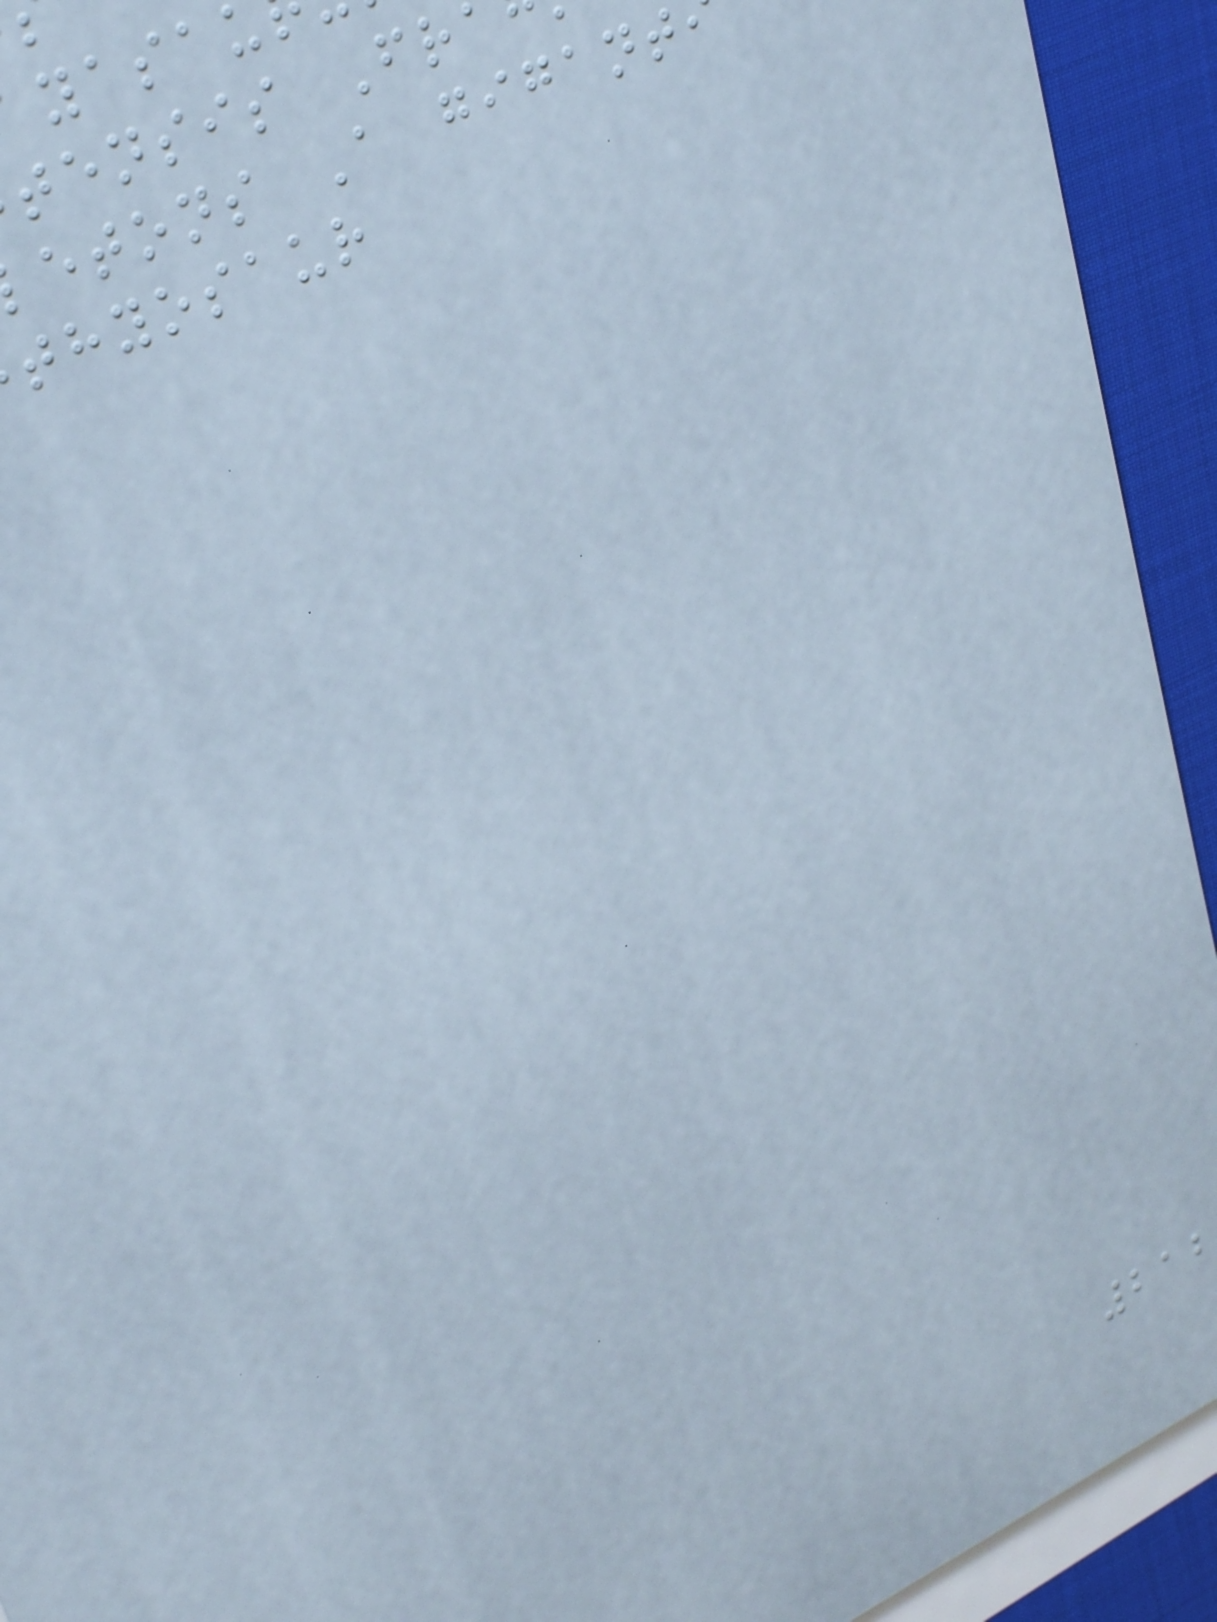tensis Fr
etons A gigant
thyosaur
